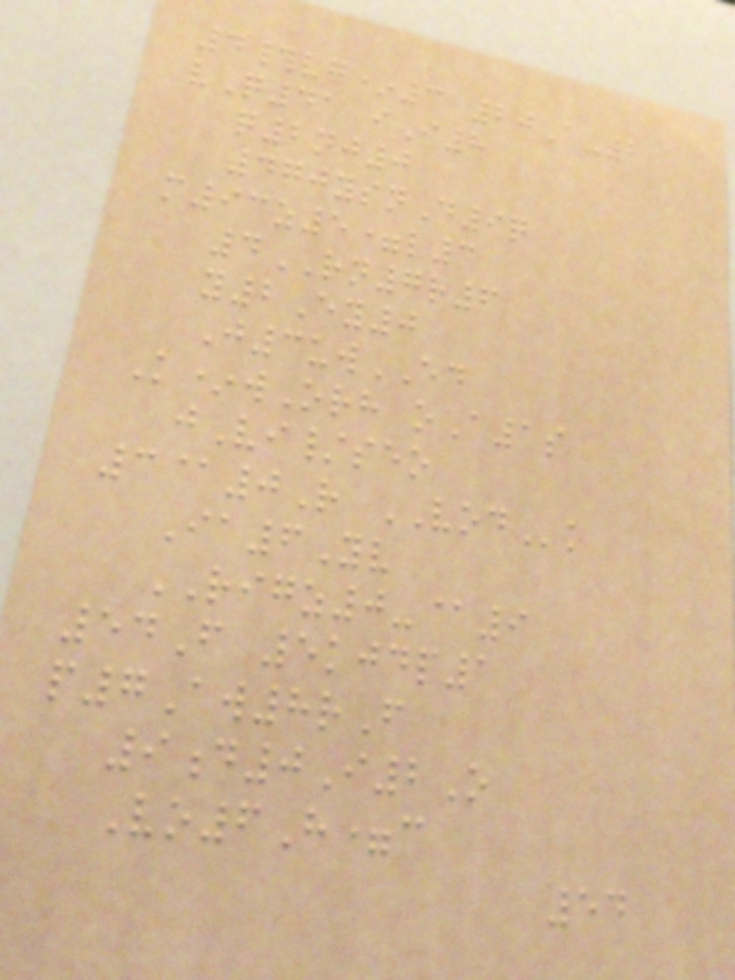4#vg*3 20A-2
vQ41 iI8
q2nj0
470ysnD9q
m93z5=l3
4RN7r6
y2Ey0
J3uwED
K*wOrh oA1s
jVi/seo
3@0R VODk
Ia6Yv
RIGZ0-@9
54F 5kjdp1
p7Aw8rF
9d0I2O
Vo6H=c
54
